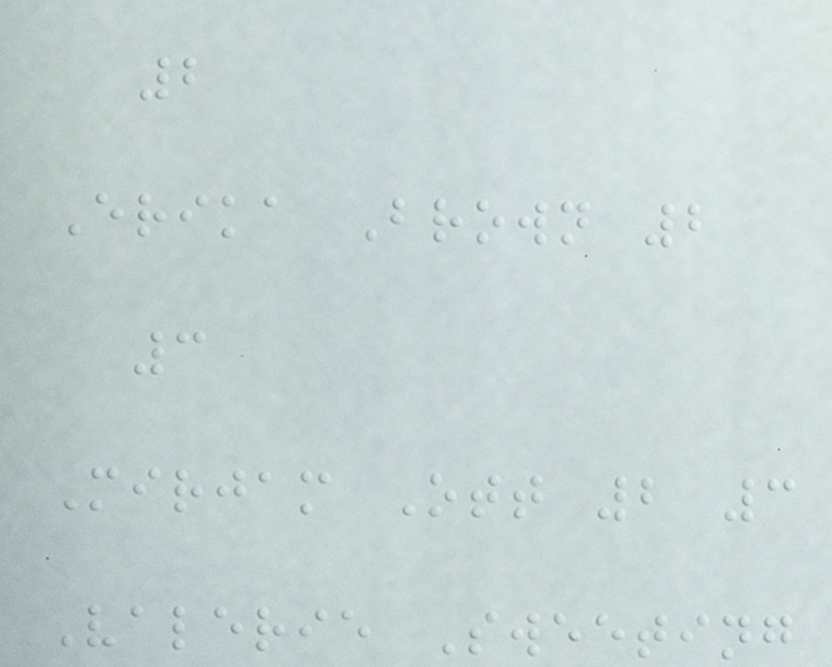2
Erika Brown 2
3
Mirjam Ott 2 3
Valerie Sweeting
